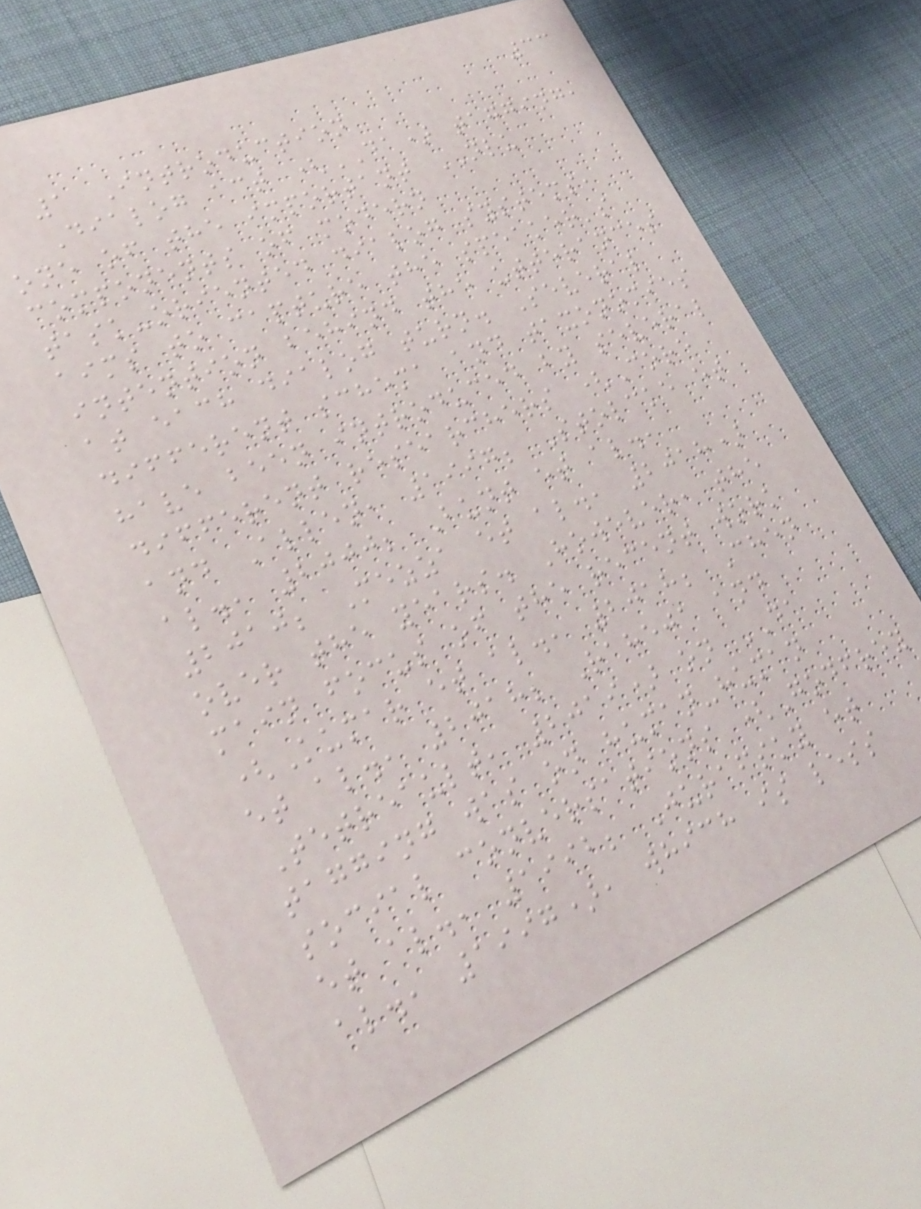33
1 Introduction
Dialog act (DA) tagging,
one of the important NLU
components of modern
task-oriented dialog systems,
aims to capture the speaker's
intention behind the utterances
at each dialog turn. Several
different schema and taxonomies
have been introduced by several
different researchers (Core
and Allen, 1997; Stolcke et
al., 2000; Bunt et al.,
2010; Mezza et al., 2018)
over the years. However, the
main focus of the recent work
(Kumar et al., 2018; Chen
et al., 2018; Raheja and
Tetreault, 2019) on DA
tagging was on human-human
social conversations (Godfrey
et al., 1992; Jurafsky et
al., 1997), which is less
